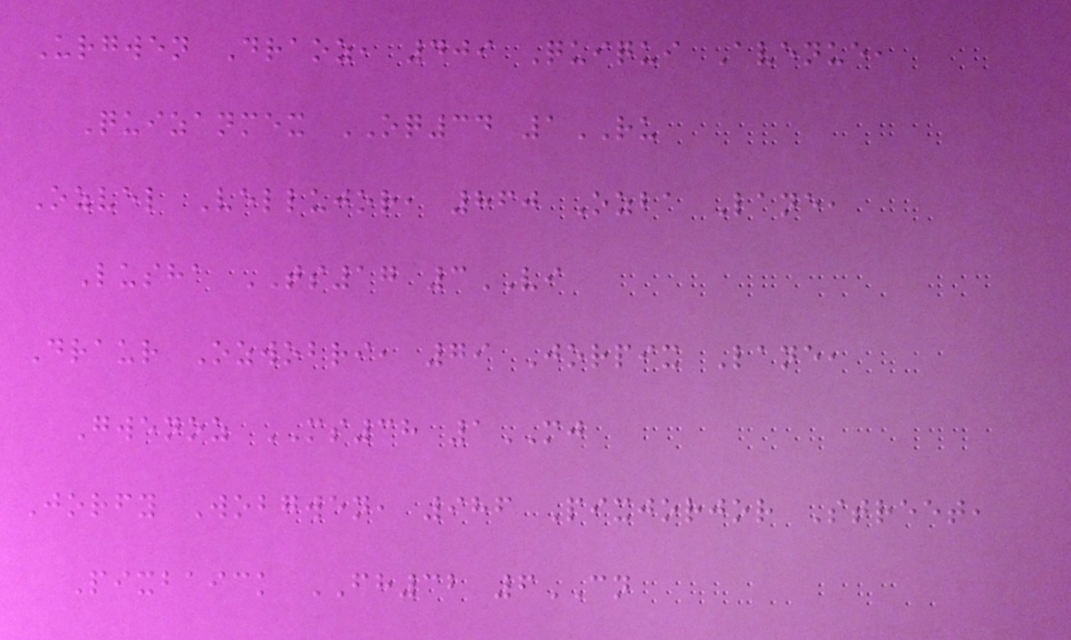Urgwen Draoz, 409 Quiqui Avenue,
Quizanmex OQ34 1RU
Ozvel Vellujor, 860 Ozba Lane,
Lusha TS17 3VI
Draur Ozwobri, 79 Jorpix Lane,
Gwenoz MS38 1MJ
Jorfy Wobgwen, 986 Pixjorjor Street,
Pixbaick FH32 6CN
